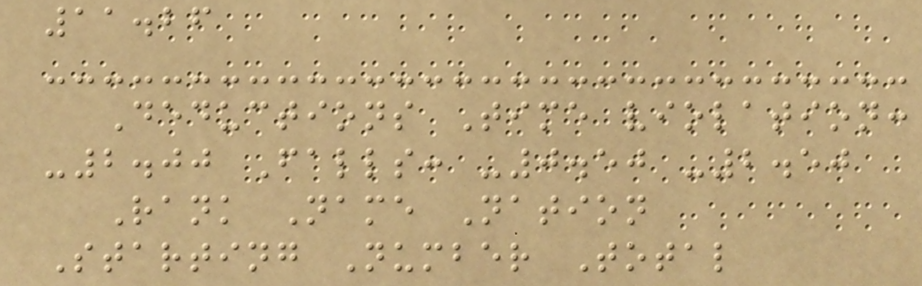11.26
Deductions Time violation:
-2.00 Falls: -0.50 -2.50
Rank Name Nation
Starting Number Total
